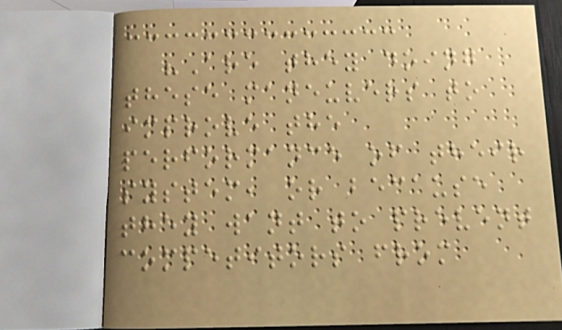"Are they doing
these maneuvers to
improve the
performance of their
system, or because
they want to prevent
competitors from
